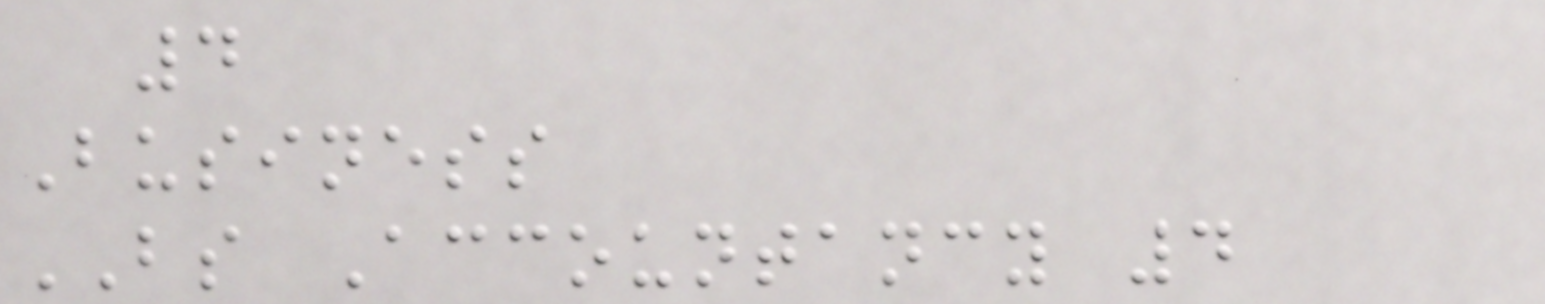4
Business
BS Accountancy 4
